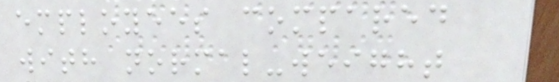employees compared
with normal-weight
